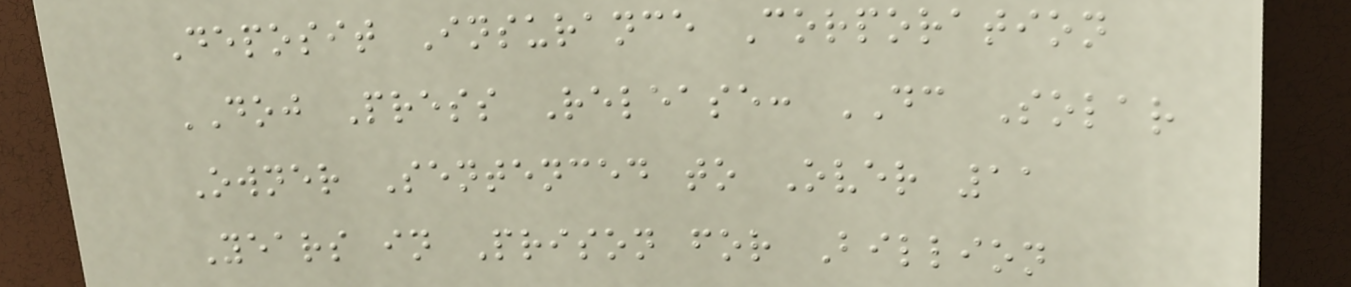Deposit Insurance Corporation
DOJ Press Release: DC Solar
Owner Sentenced to Over 11
Years in Prison for Billion
